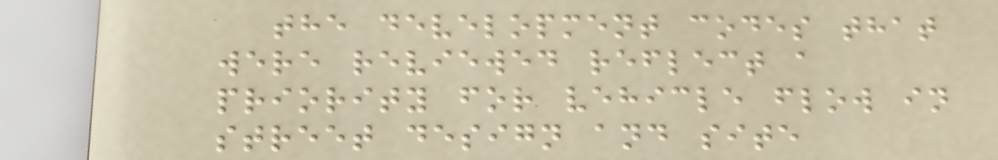the development codes that
were reviewed reflect a
priority for vehicle flow in
street design and site
